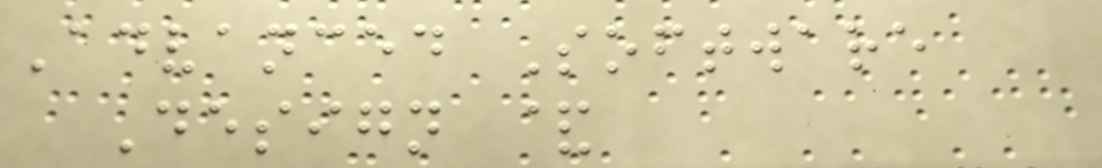Advanced Software
Design &
